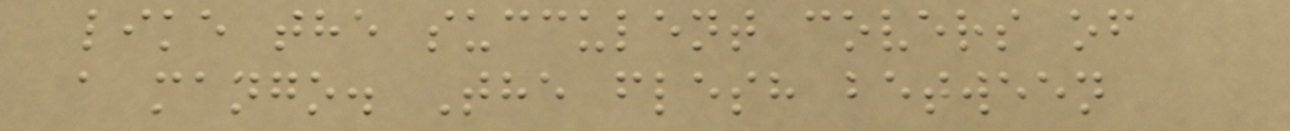like the succulent covers of
a mango. The flesh between
